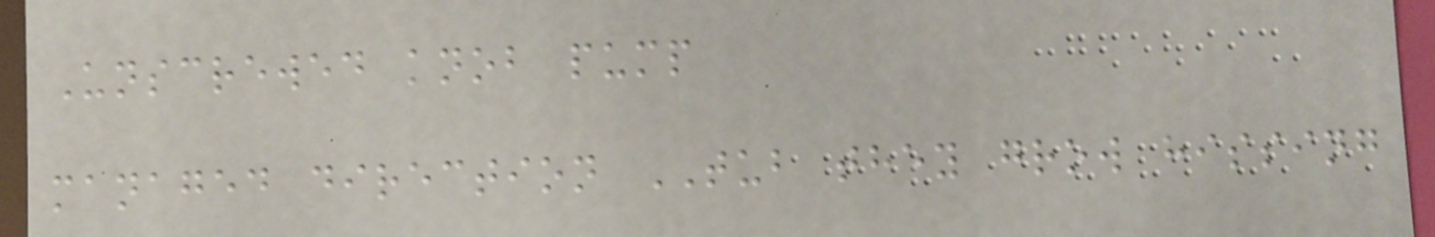Unscrewed knob pump
managed direction TUB they grow hissing
